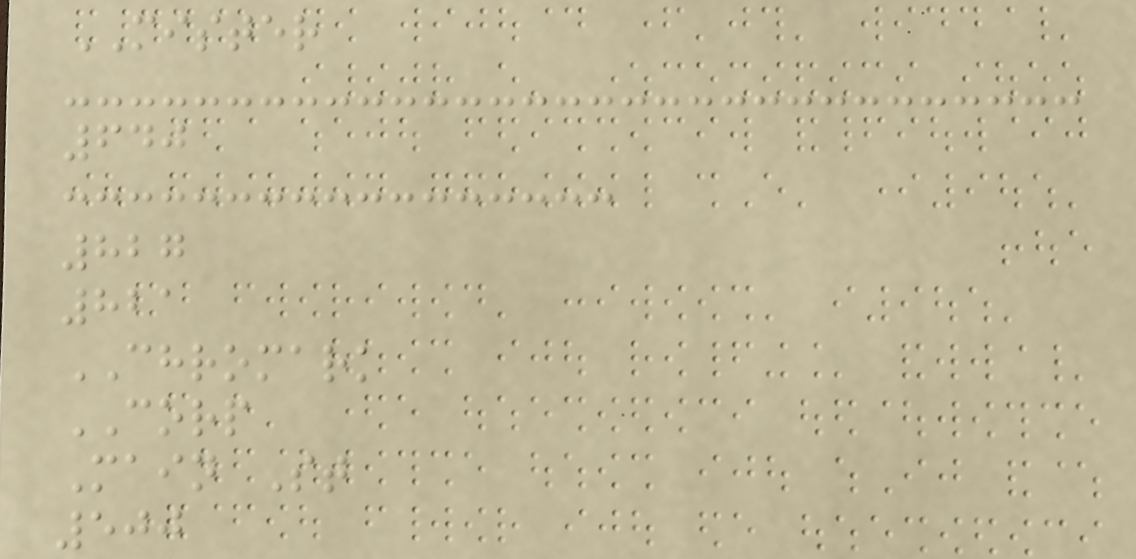MISTER
640
827
821
CHROMARK
CORP
Main St
500
